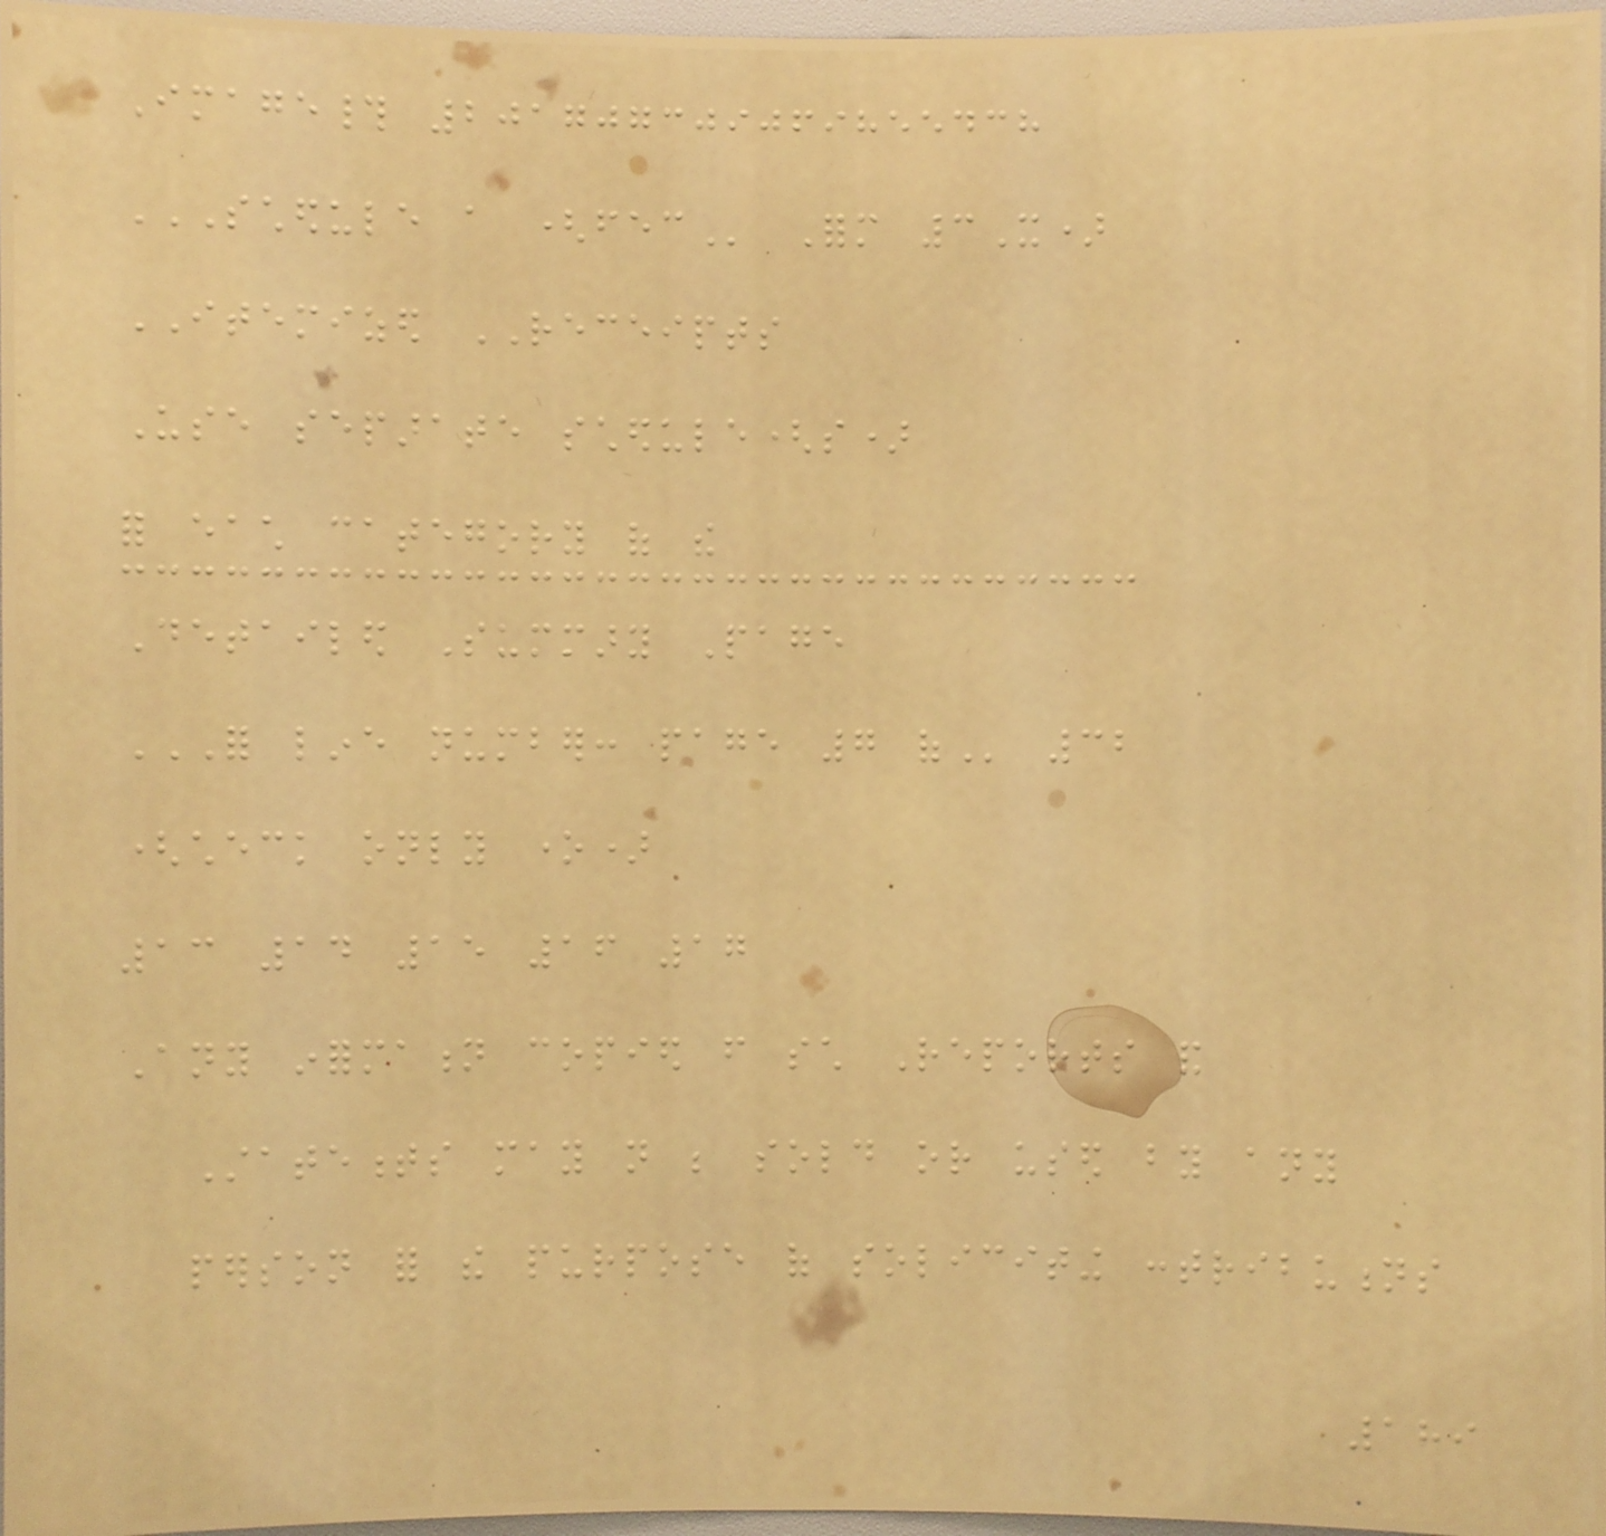Image# 201707309069855438
SCHEDULE A (FEC Form 3X)
ITEMIZED RECEIPTS
Use separate schedule(s)
for each category of the
Detailed Summary Page
FOR LINE NUMBER: PAGE 7 OF 32
(check only one)
13 14 15 16 17
Any information copied from such Reports and
Statements may not be sold or used by any
person for the purpose of soliciting contributions
189
